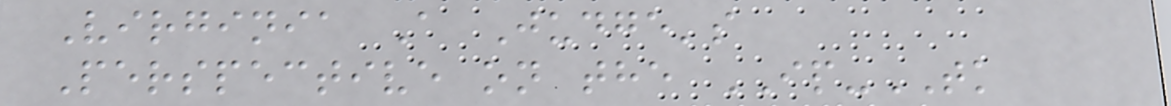Virginia A Judge's
Perspective on the IP-TK
